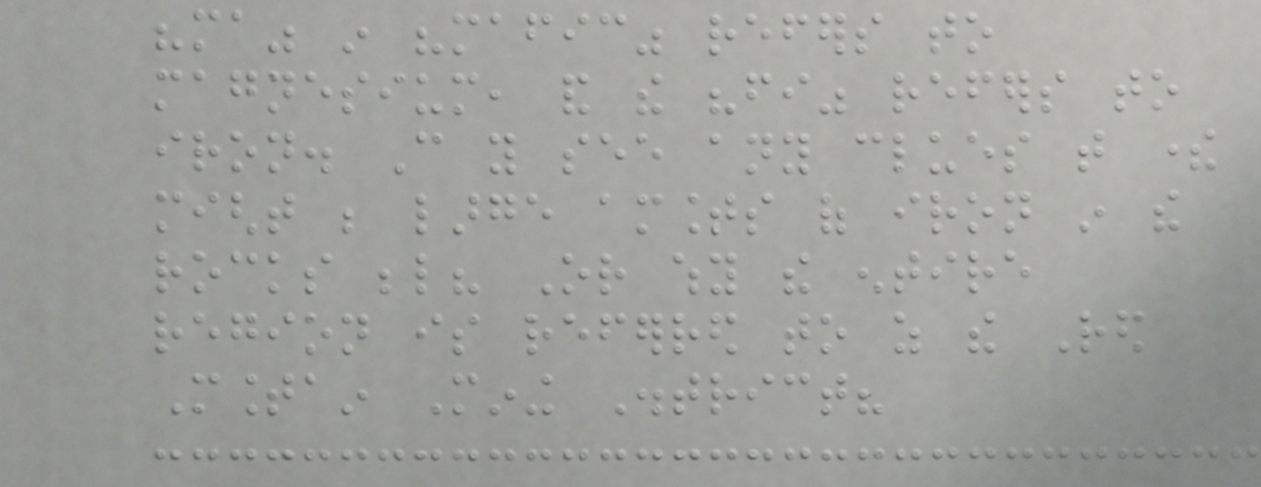"ma" in "mafic" refers to
magnesium, and the "fi" refers to
iron. Can you see any clues that there
might be large amounts of iron in the
rocks below? Or why the entire
region is referred to as the Red
Mountain Mining District?
